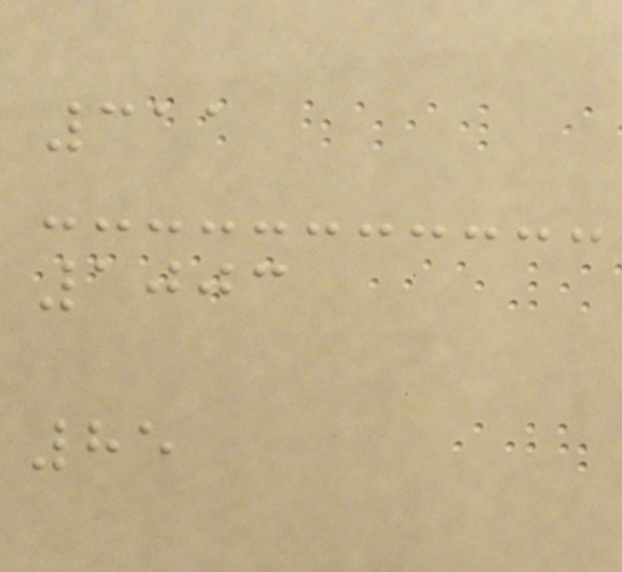311
1003
85
